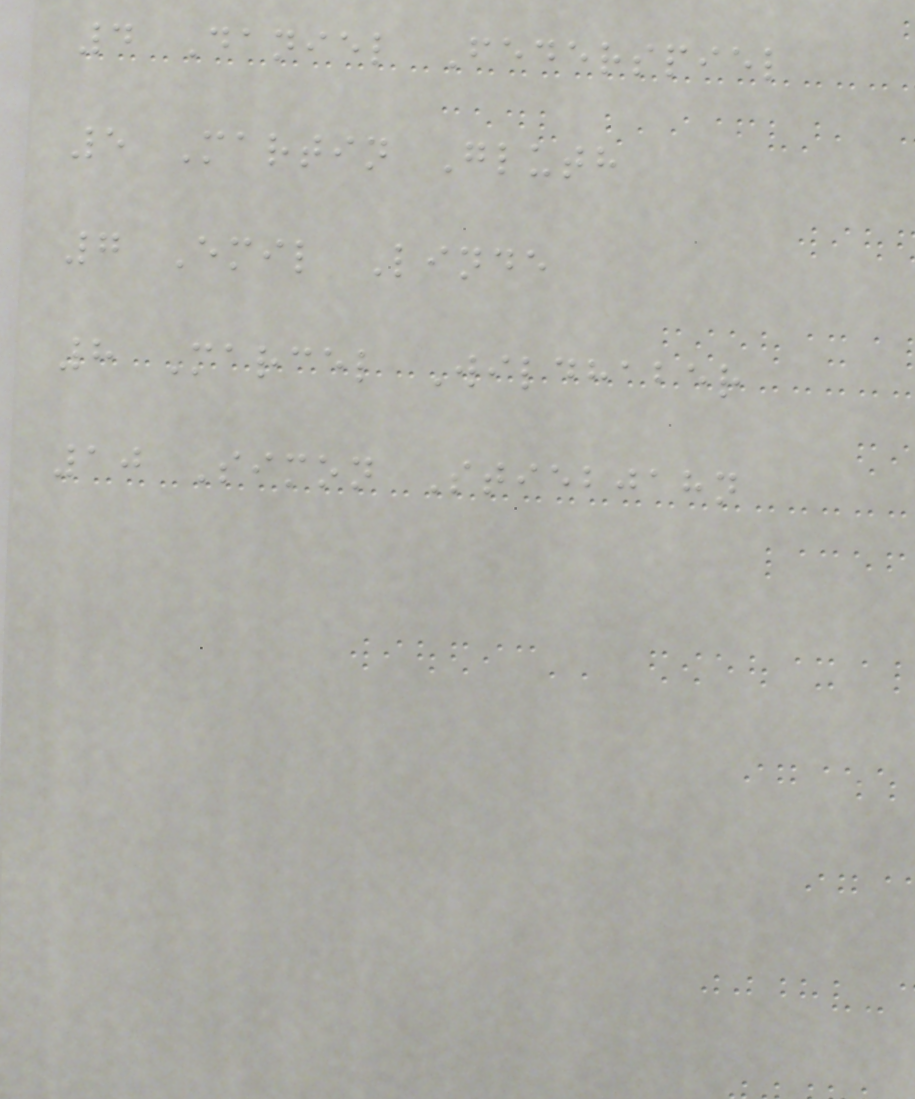4 Daniel Federspiel
5 Martin Gluth
7 Emil Linde
8 Marcel Wildhaber
10 Simon Stiebjahn
